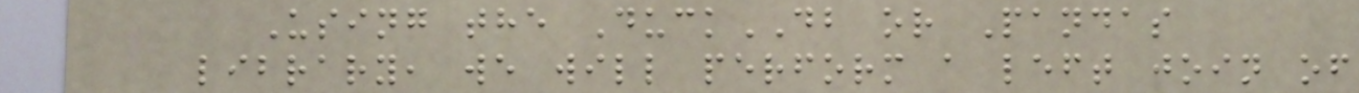Using the DuckDB or Pandas
library, we will perform a left join of
